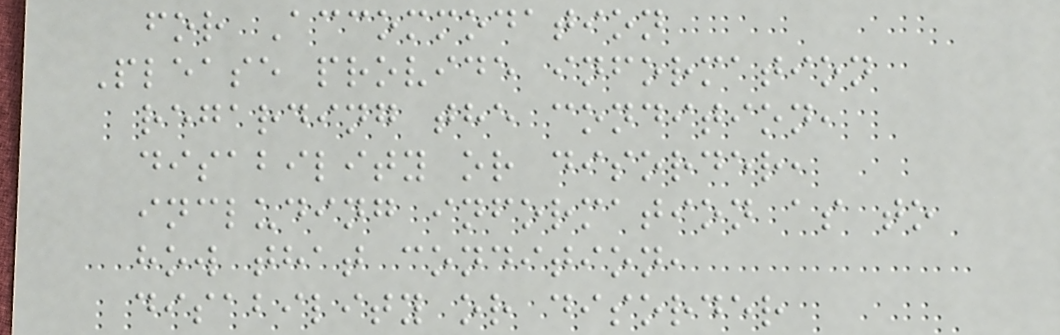for Accommodation
Please provide information
regarding the condition,
disability or disorder,
including information as to
how that condition,
disability or disorder
